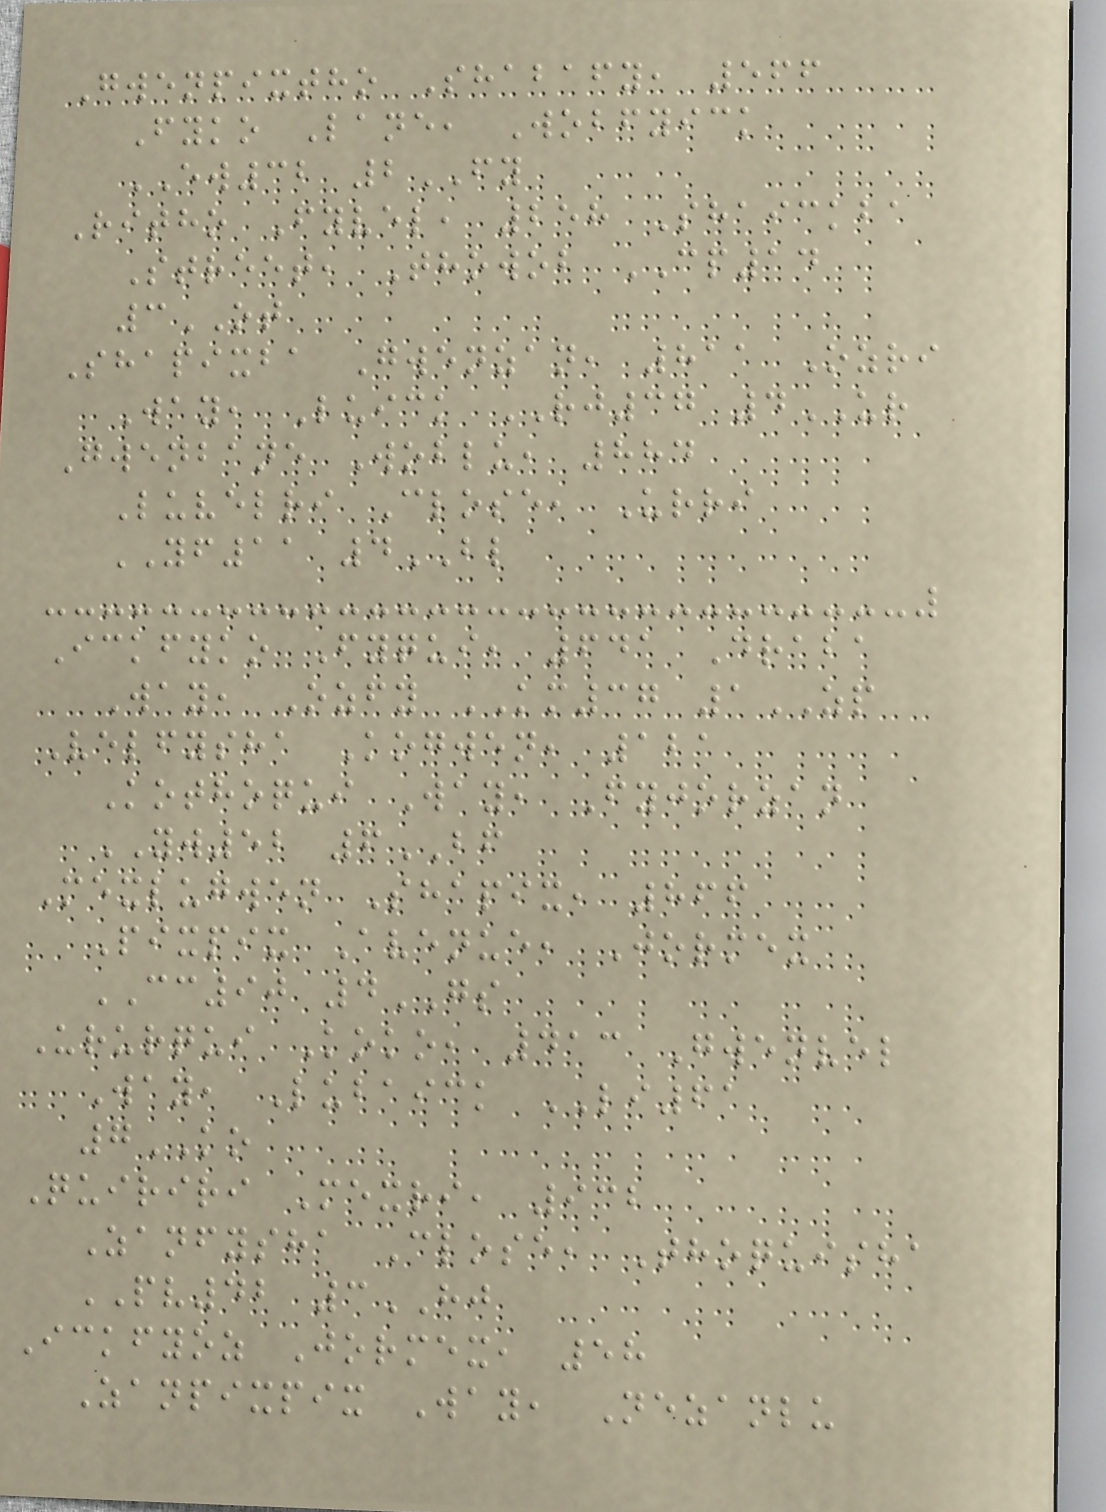Gwenpixtho Shabafy, 566
Fyko Lane, Wobfyick
EW32 2FY
Ritho Fyvel, 258 Shaickba
Street, Thowob CP14
3OT
Shapixba Gwenzan, 811 Ozri
Way, Luick RJ37 4UR
Gwenbane Woblu, 884
Luvelri Close, Urri
YF11 4BL
Ickfyko Fyqui, 641 Draba
Way, Ozfy KM37 1ZP
Velfysha Kogwen, 121
Kothoqui Way, Fyjorzan
YW52 6BF
Mexlugwen Shapix, 866
Pixpix Avenue, Jormex
CC90 4GS
Ururqui Koko, 413 Gwenvel
Way, Lubaick LI61
7KO
Quiriri Mexri, 932
Zanfysha Close, Thoquisha
PV42 3HJ
Ickfyoz Jormex, 58
Zanpixpix Way, Nezanlu
